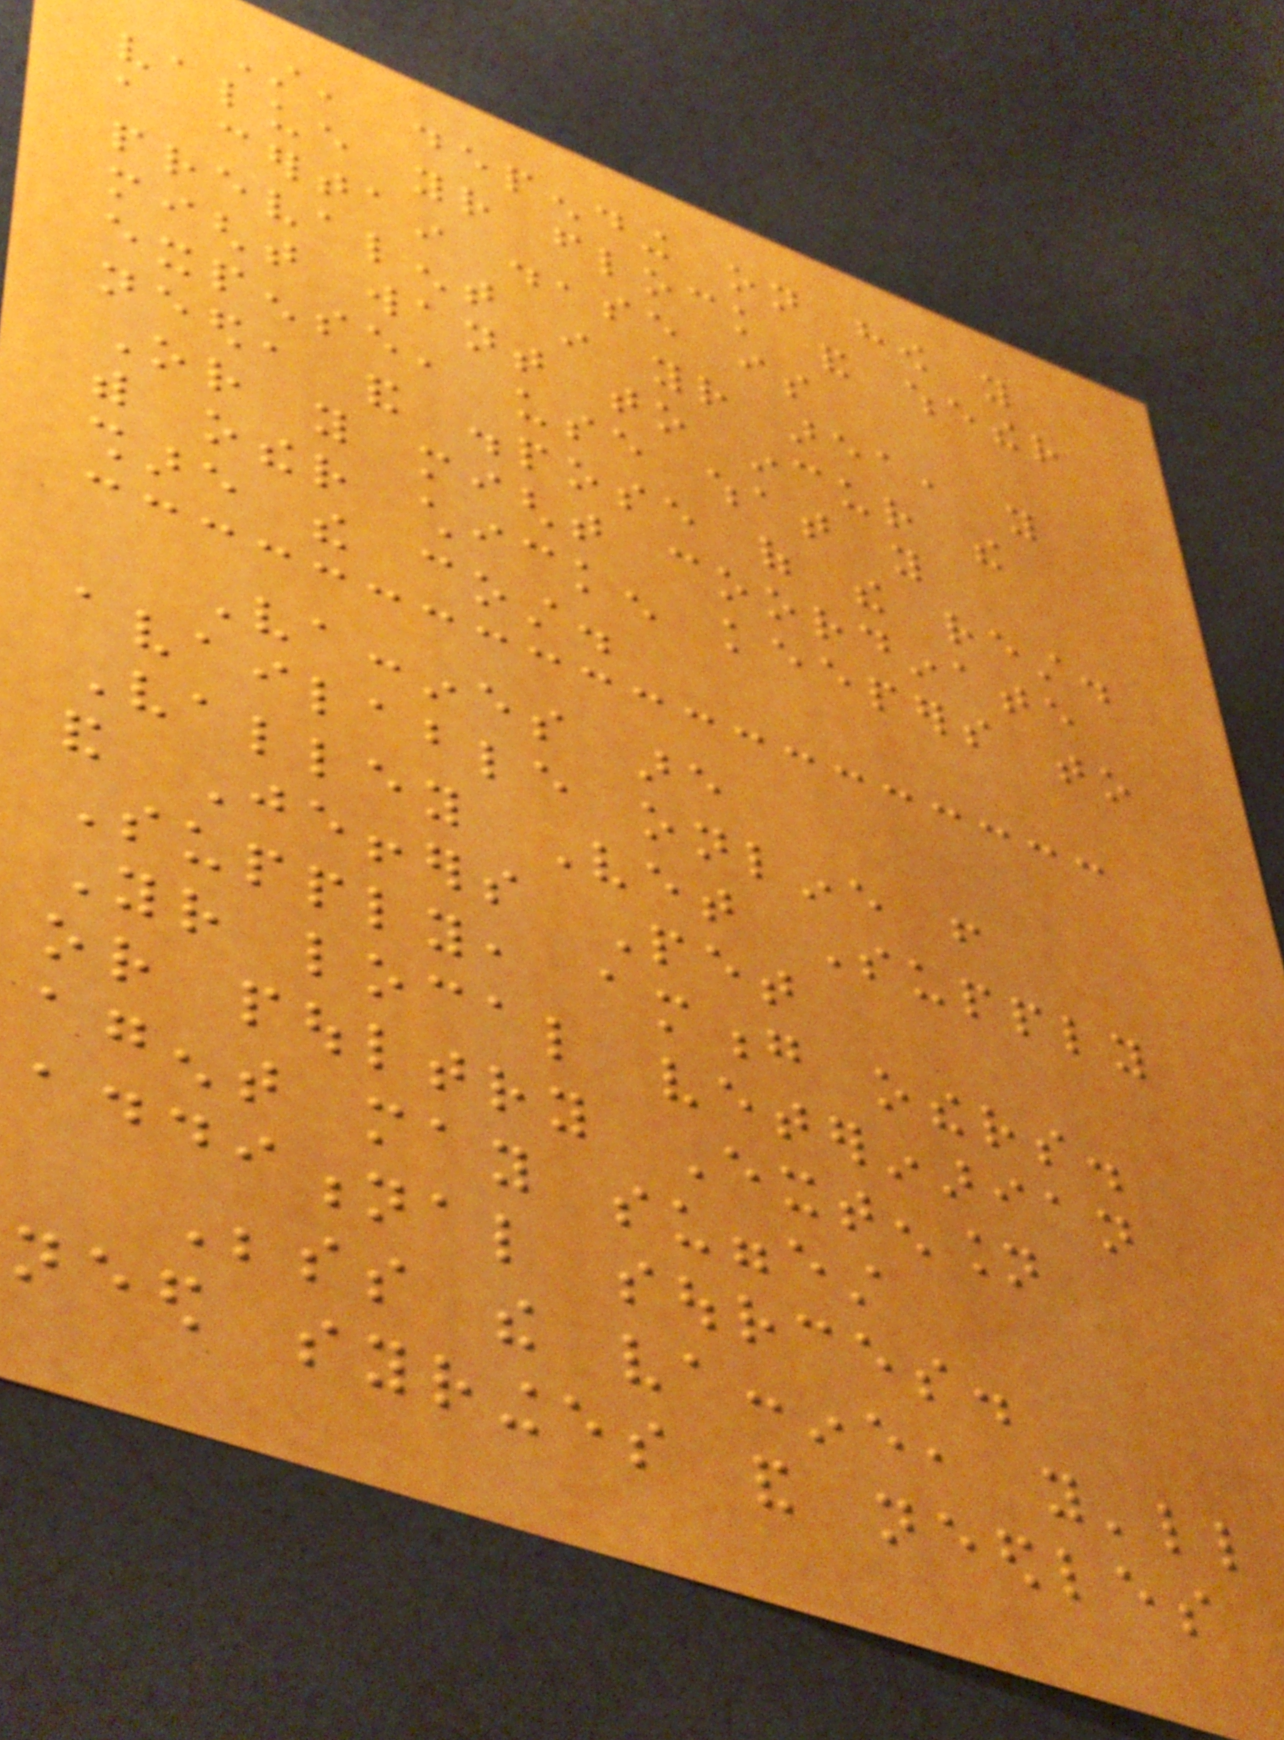Still, depending on how you
value your flock and whether
a certain disease is
prevalent in your area, you
might want to incur the
expense, use what you
need, and dispose of the rest.
Or you might coordinate
with other chicken keepers to
share the cost.
Vaccines are
available online from
Valley Vet Supply
and Jeffers Pet
Supply, among others.
Your local veterinarian
or poultry Extension
agent may suggest
additional sources.
Besides the vaccine, you'll
need syringes and needles
